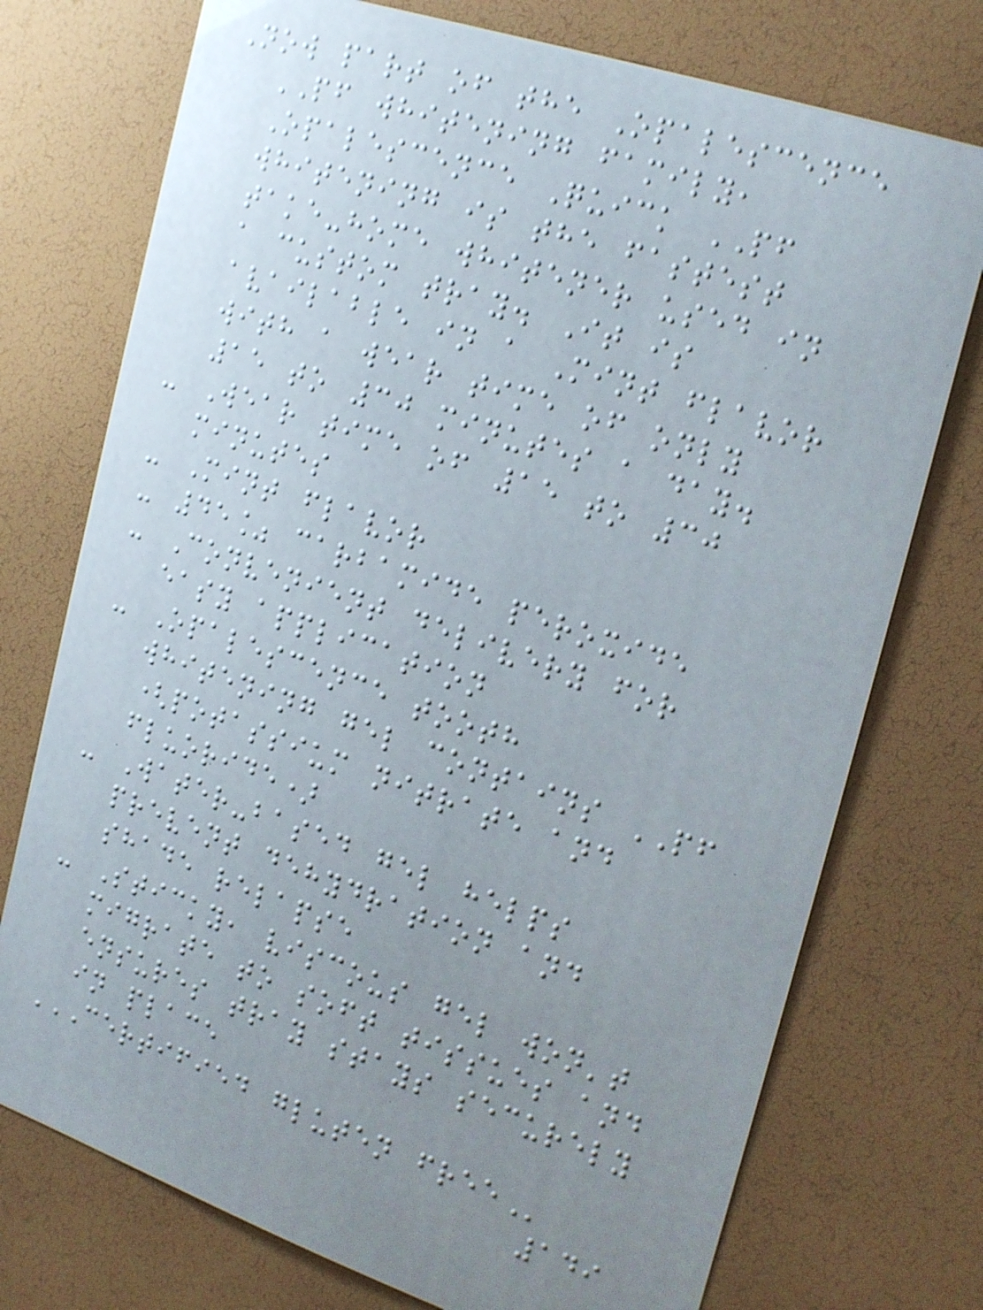Now part of the Opalescence
PF whitening family,
Opalescence Quick PF
whitening is the fastest
take-home whitener used in
a custom tray. It is
available in a Mint flavor
with a wear time of only
15 to 30 minutes a day.
- Wear time of 15 to 30
minutes
- Mint flavor
- 45% carbamide peroxide
- Convenient delivery for
easy application
- Opalescence tooth
whitening gel contains PF
(potassium nitrate and
fluoride)
- Water-based gel helps
prevent dehydration and
shade relapse
- Sticky, viscous gel won't
migrate to soft tissues and
ensures tray stays securely
in place
CERTIFIED GLUTEN FREE
149
